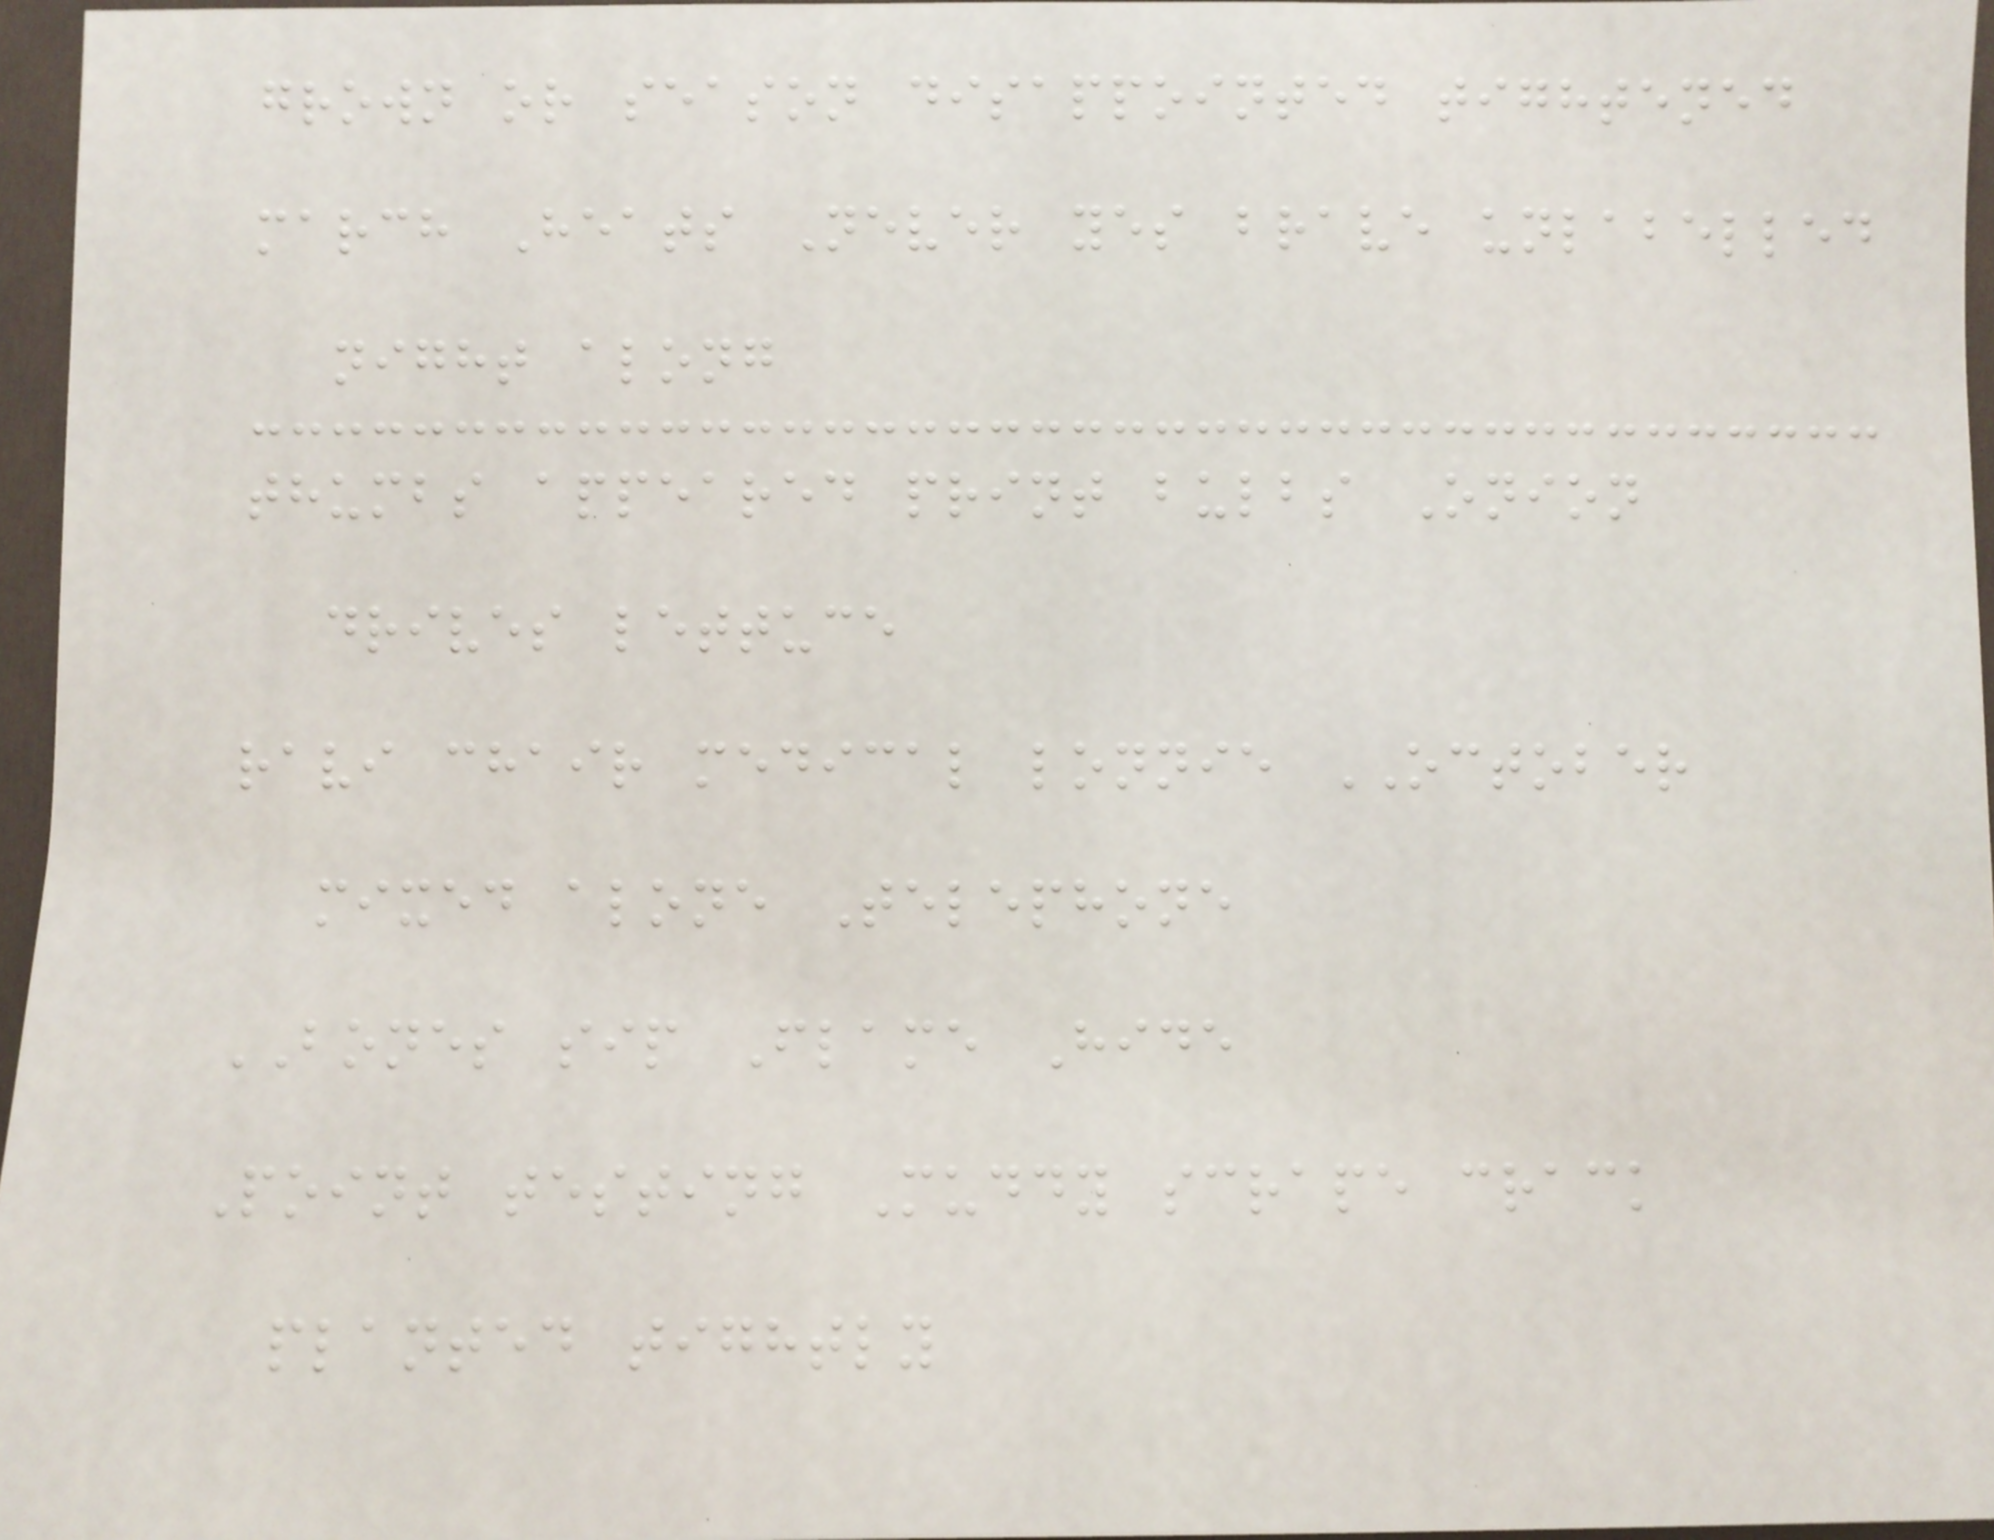grown or season disappointed tightened
march Heats Never yes brave unlabelled
night along
thumbs appeared print bulbs Onion
drives lettuce
ravi chair medical lonnie OCTOBER
mixed alone Telephone
BONES sip Flame Hide
Point testing Muddy scrape crack
planted tightly
